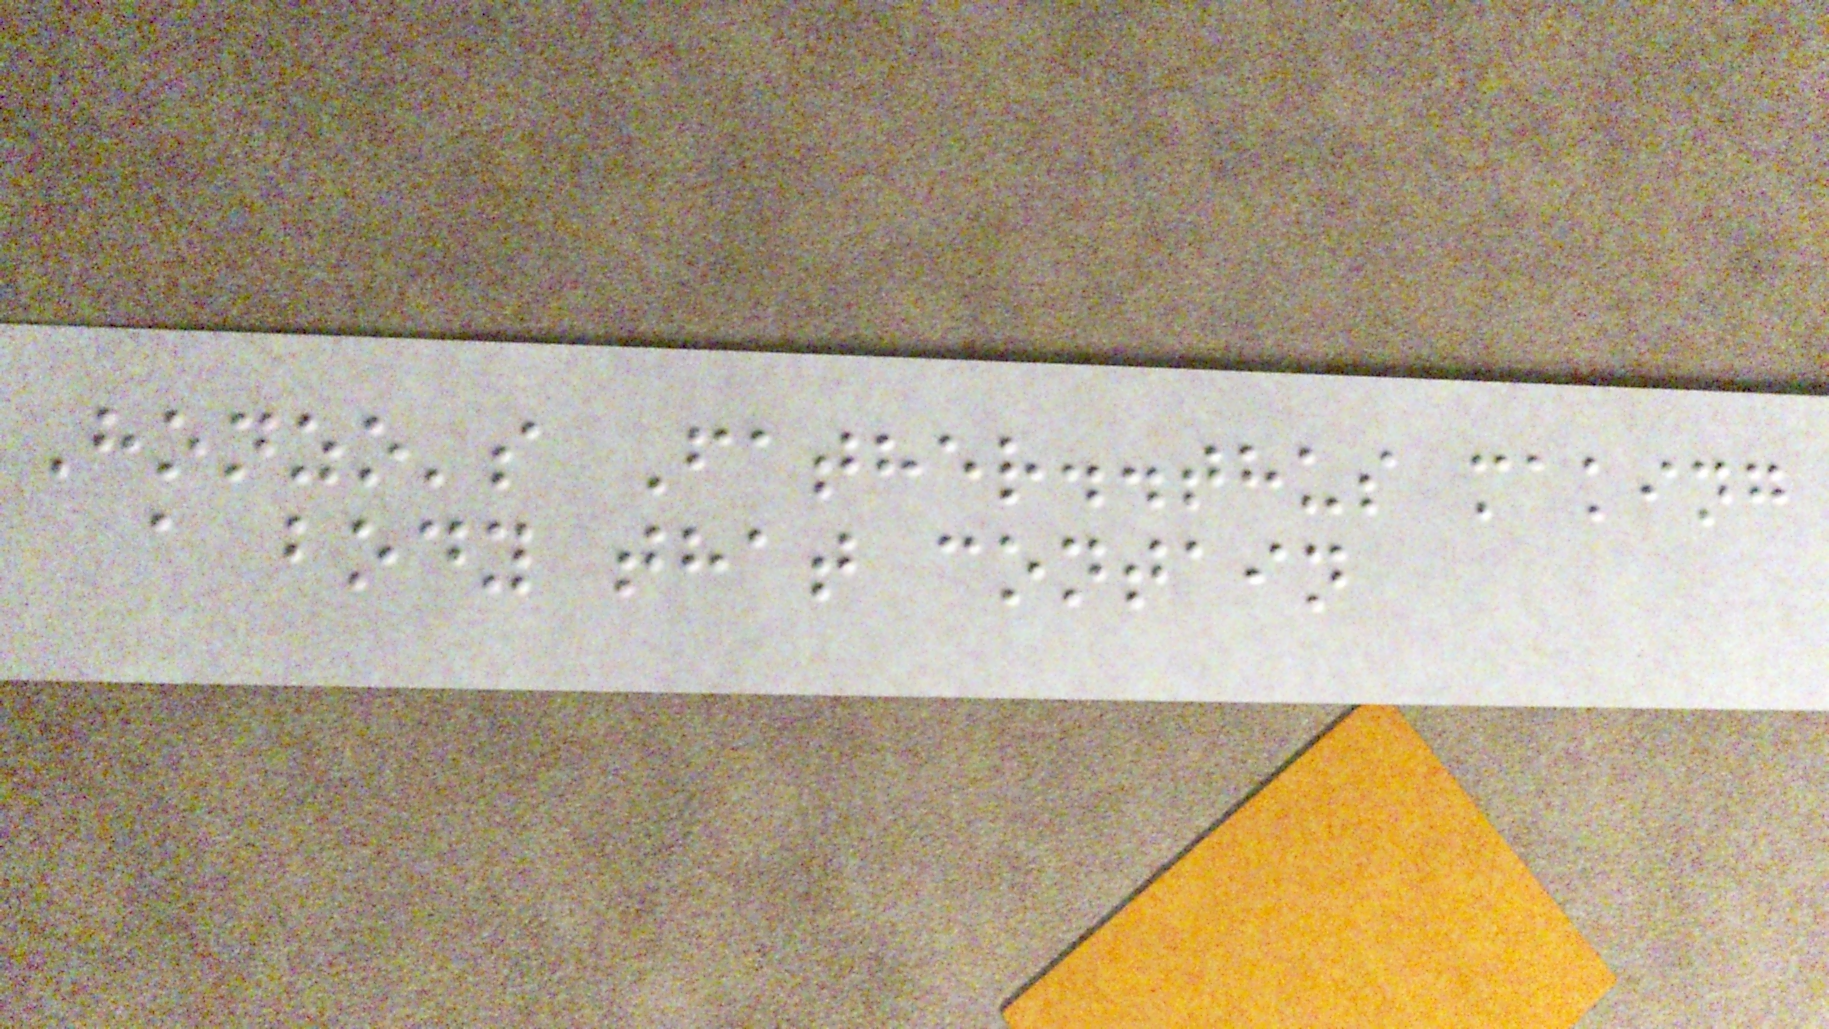Honzo's Father..thus making
a body that contain
